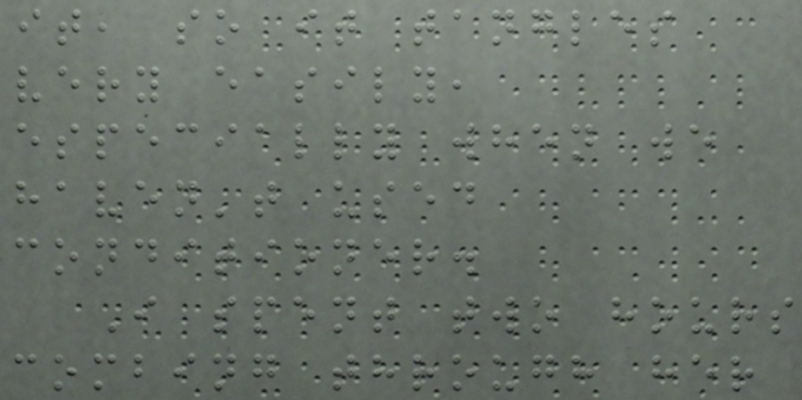it, so it tangles
very easily,
especially when we
haven't used
conditioner.
I spent two hours
combing through her
